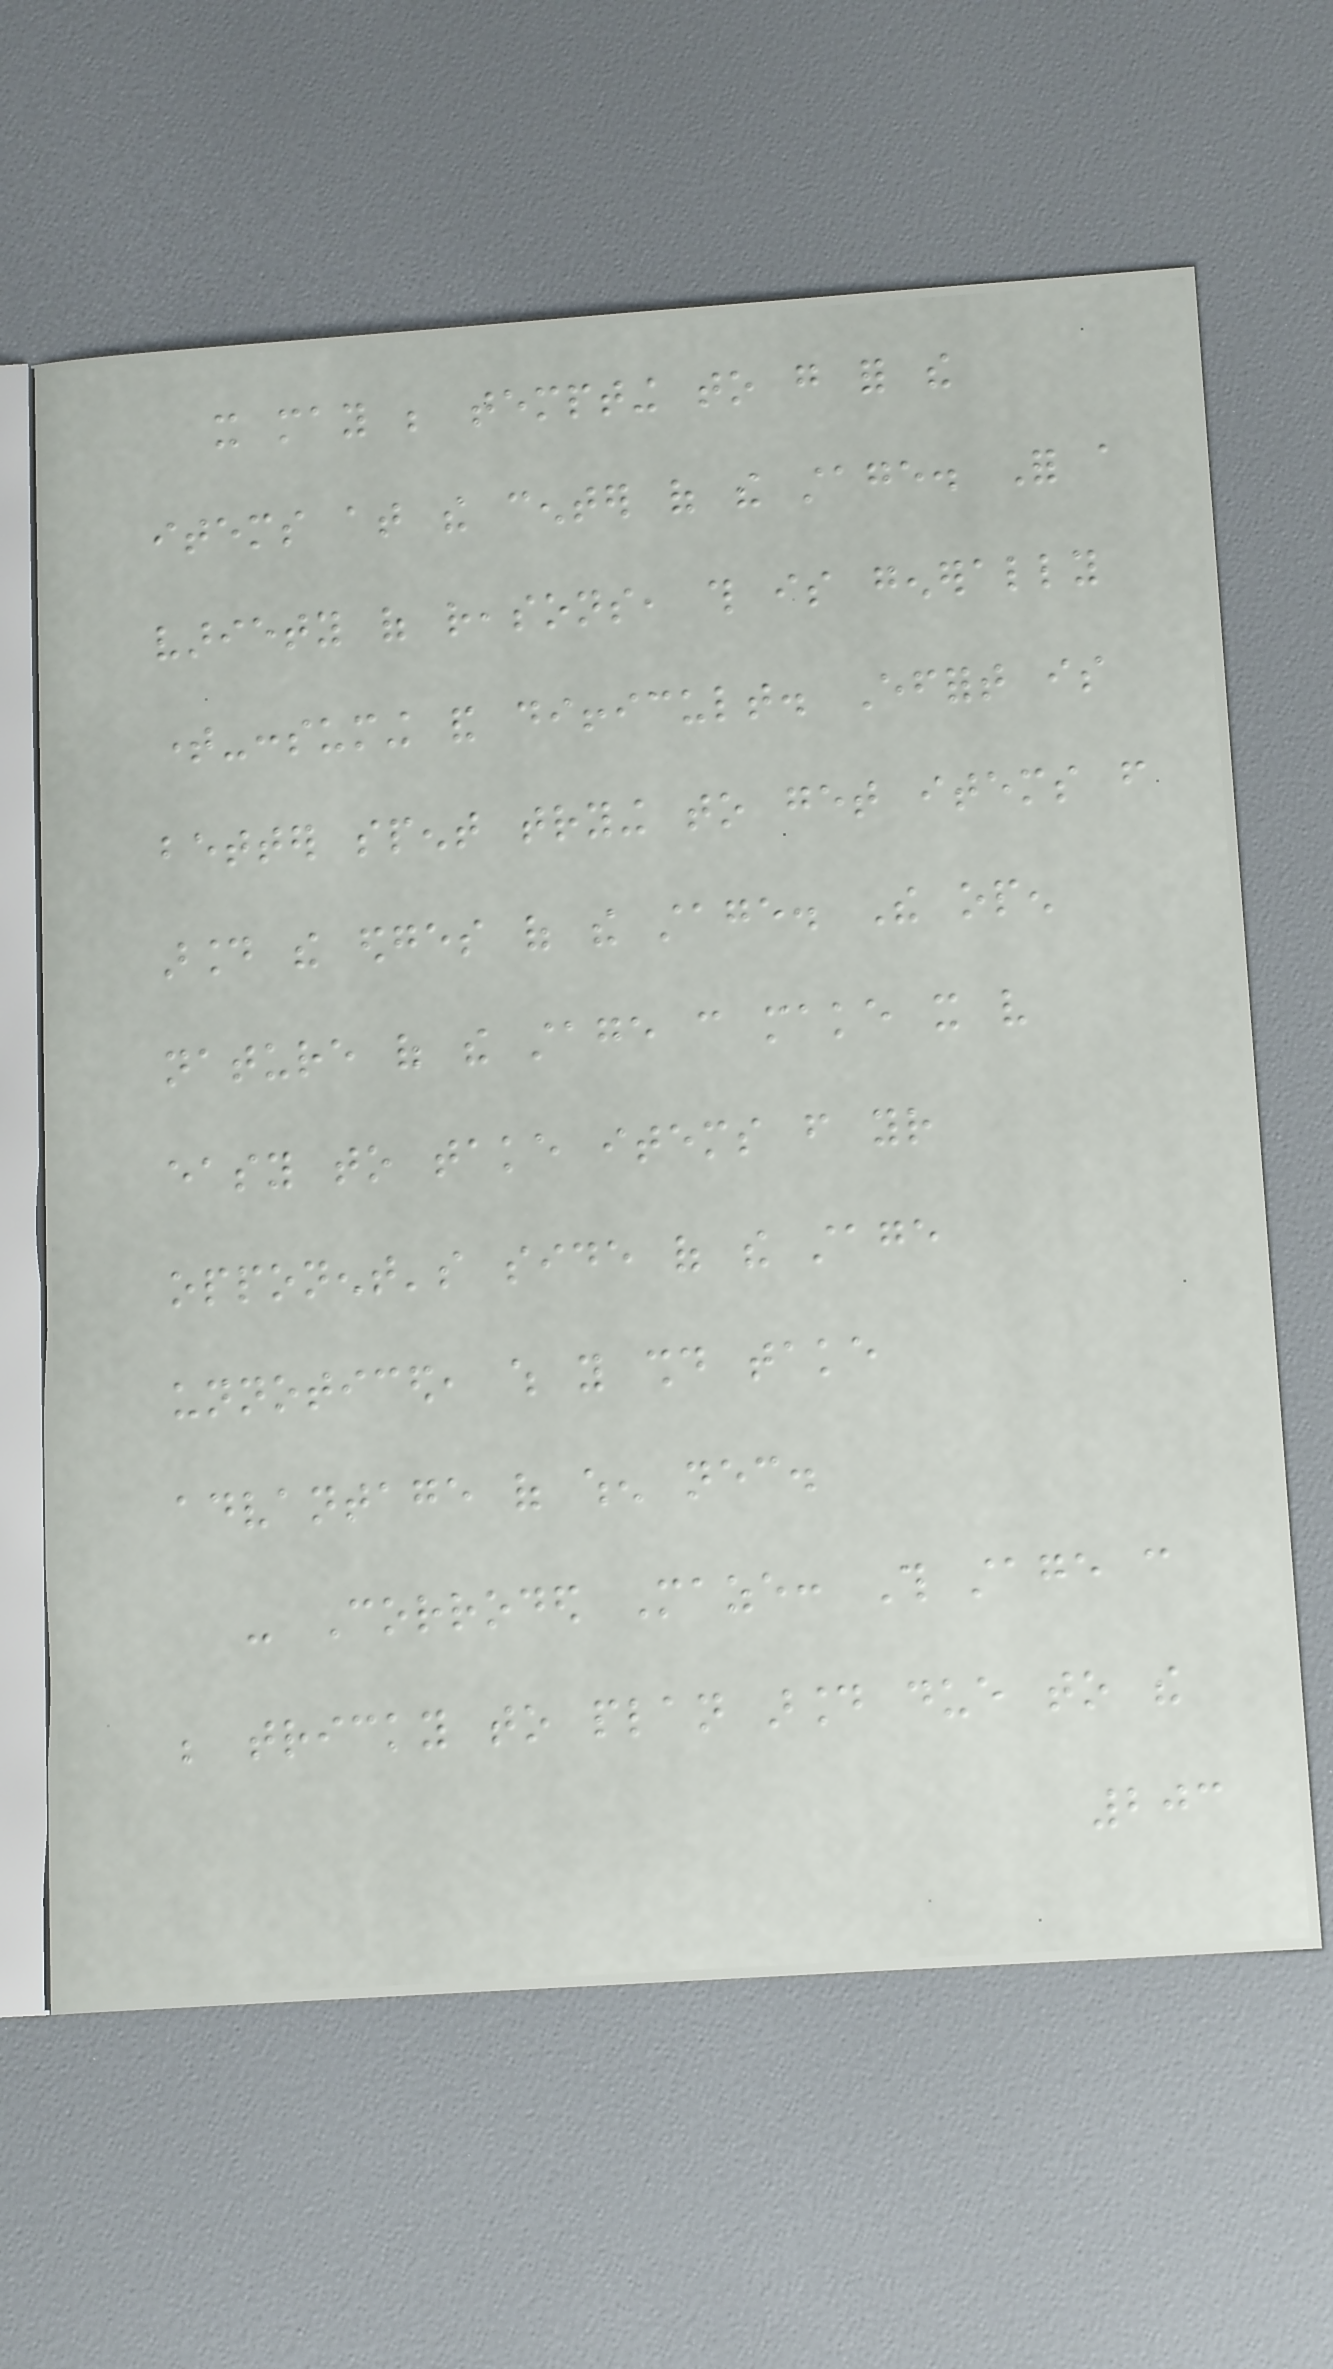it may be tempting to go for the
items at the center of the stage. For a
variety of reasons, this is generally
time-consuming and difficult. Effort is
better spent trying to get items from
around the edges of the stage. The open
nature of the stage can make it very
easy to take items from your
opponent's side of the stage
unnoticed, which you should take
advantage of when necessary.
- Corroded Maze: This stage can
be tricky to plan around due to the
203
